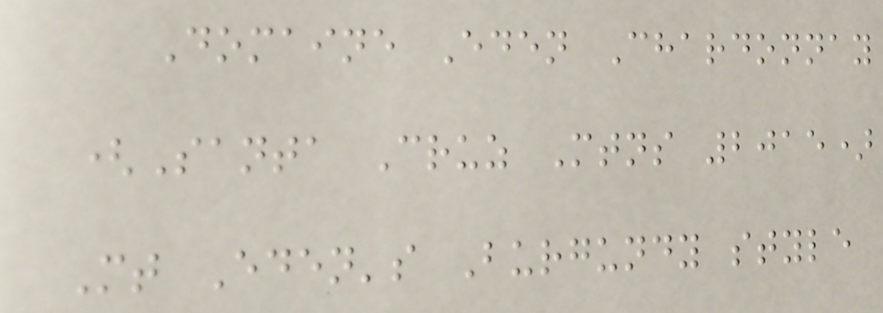Domaine Eden Chardonnay
(Santa Cruz Mtns 2015)
Mt Eden's Burgundy style
